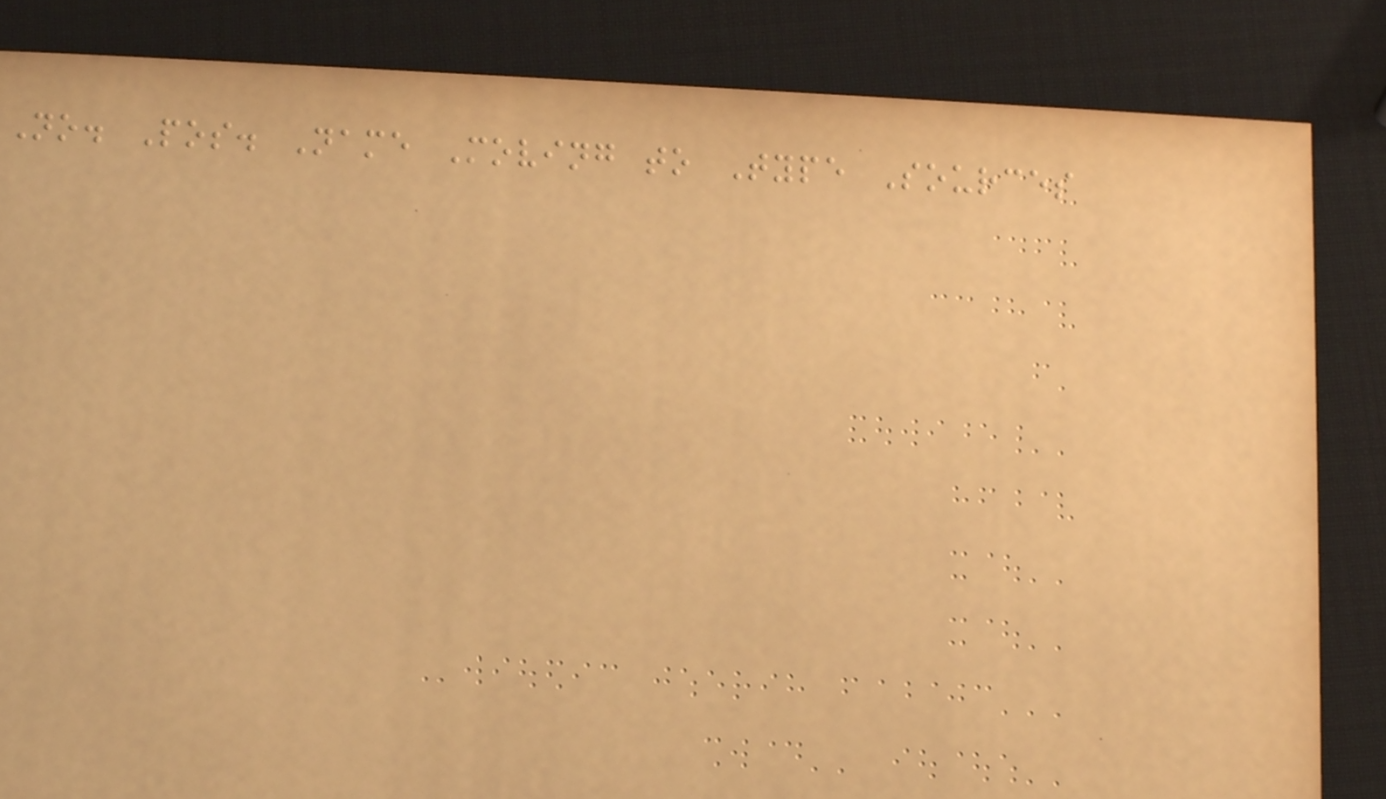No. Pos. Name Moving to Type Sources
